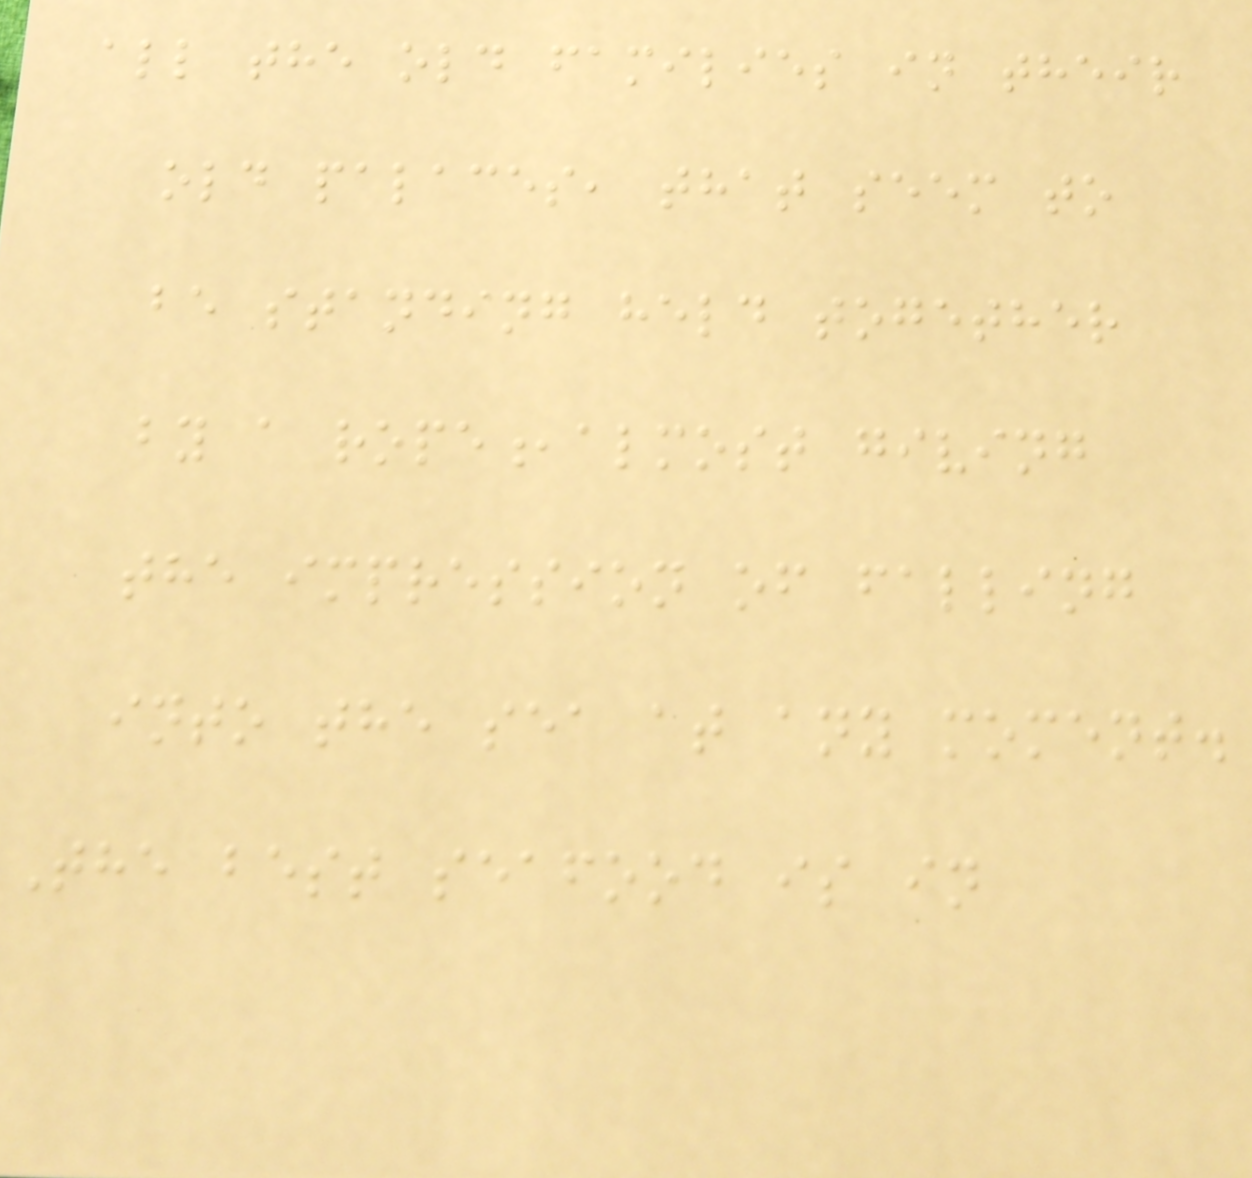all the old families in their
old palaces, that seem to
be standing held together
by a rope,almost giving
the impression of falling
into the sea at any moment.
The best seafood is in
